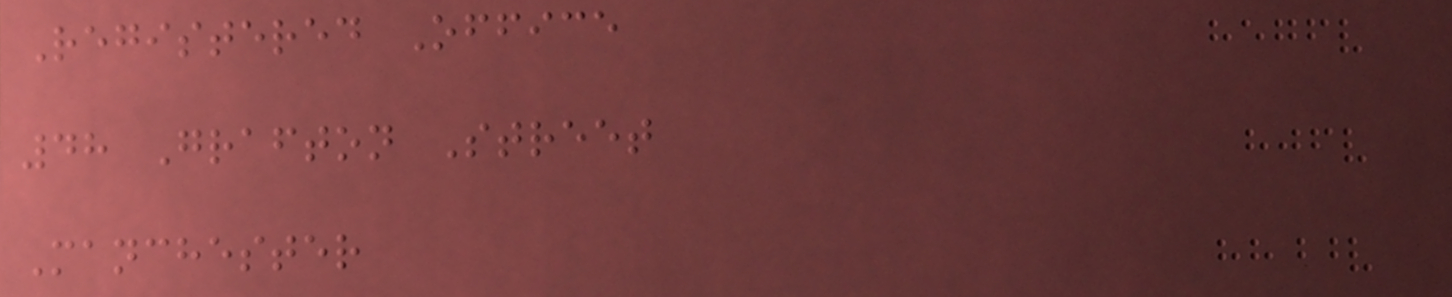Registered Office
48 Grafton Street
Manchester
